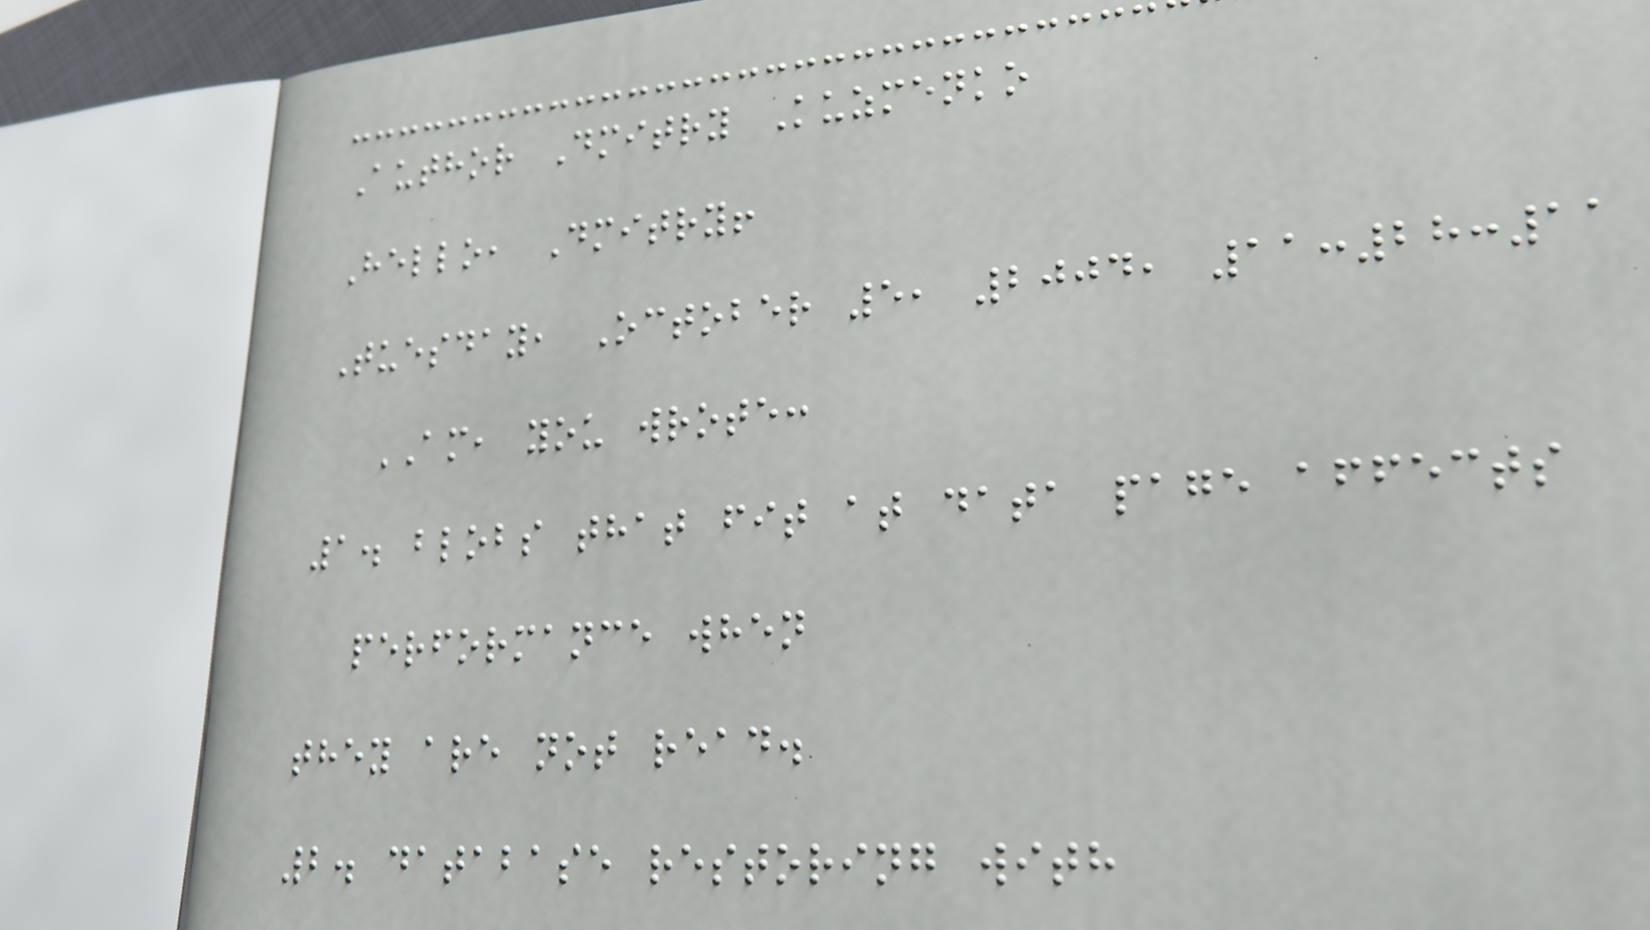Author Dmitry Kuzmenko
Hello, Dmitry!
Tuesday, October 5, 2004, 11:28:11
AM, you wrote:
1. blobs that fit at data page affects
performance when
they are not read.
2. database restoring with
